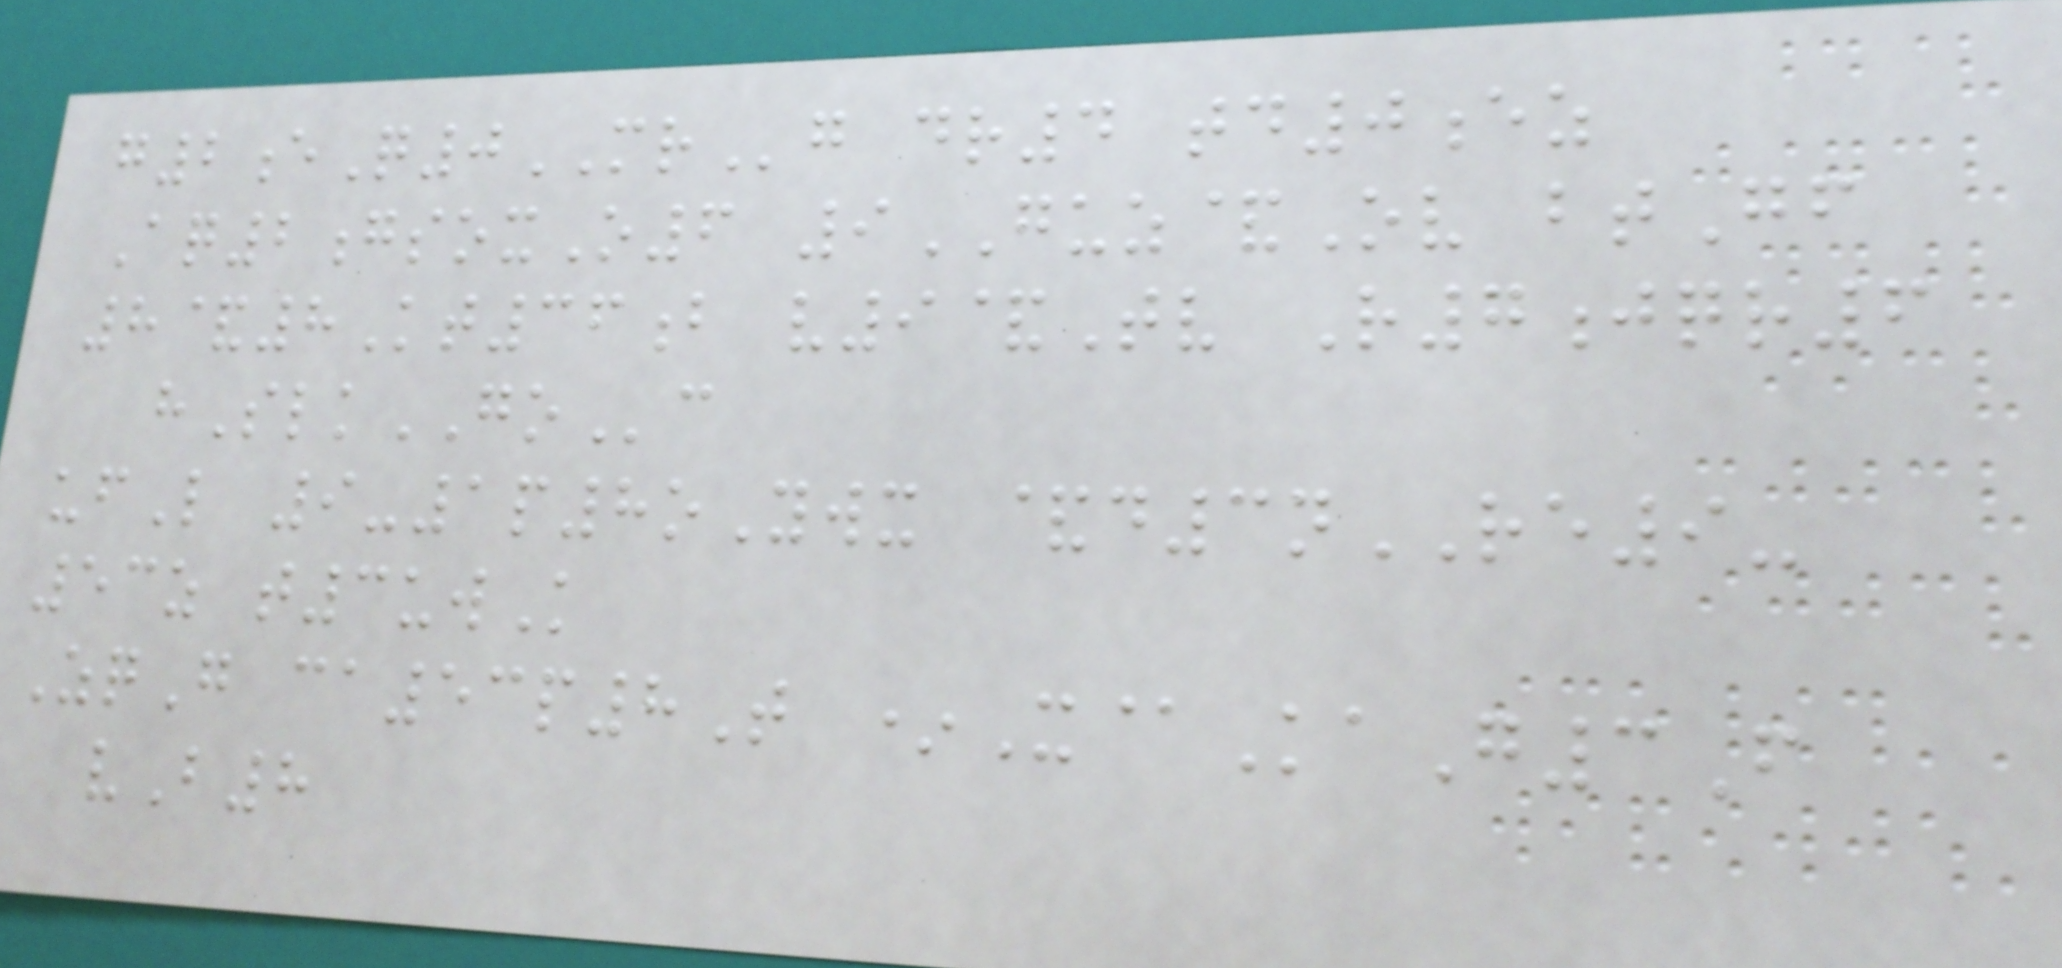g2eQ0MRg dr4 td0ez
Aq2gsoxO6 9GUZ&Ov btGf
8&8Kt36b v9&Tv R7jqr6
hSlkGOc
ufL 9-1p8oYwx &d3nRE9-
53z t3uwK
ZqG ca53p8T *X@KaG3F
vB8
